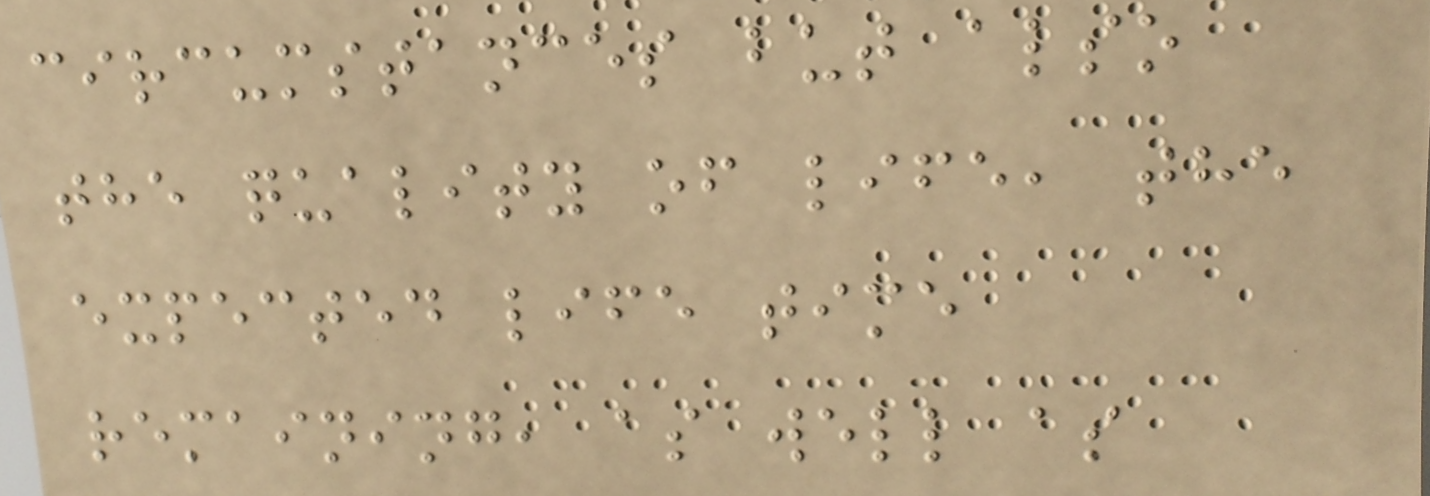circumstances but also
the quality of life, the
expected life time
remaining, as well as
